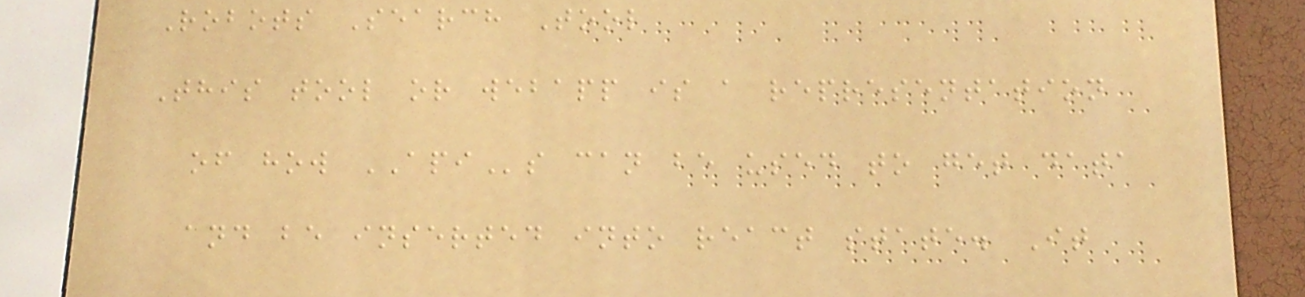Robots Search Tool
This tool or webapp is a representation
of how APIs can be used to get data
and be inserted into react state. It
